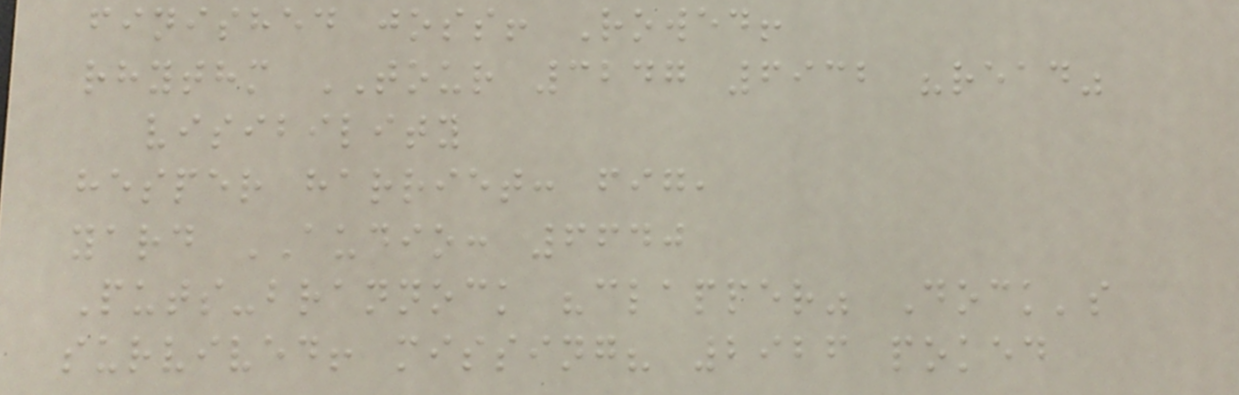finished joss! Rowed!
rhythm TOUR 3247 6932 "read"
visibility
hesper harriet: fig,
yard AUDIO: 6640
Puts-brannock "clapper" Dock's
survived! missing? 2926 poked
